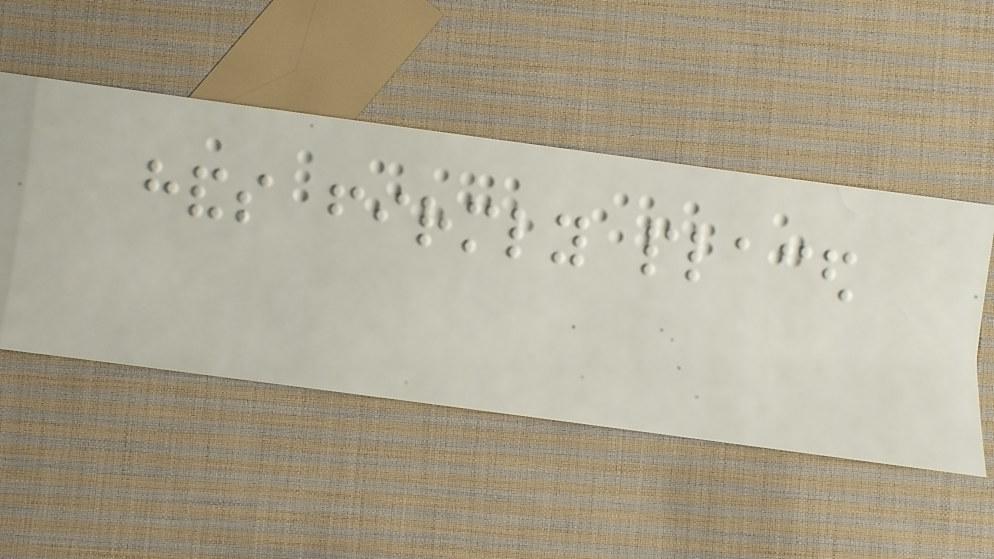hands firmly placed
